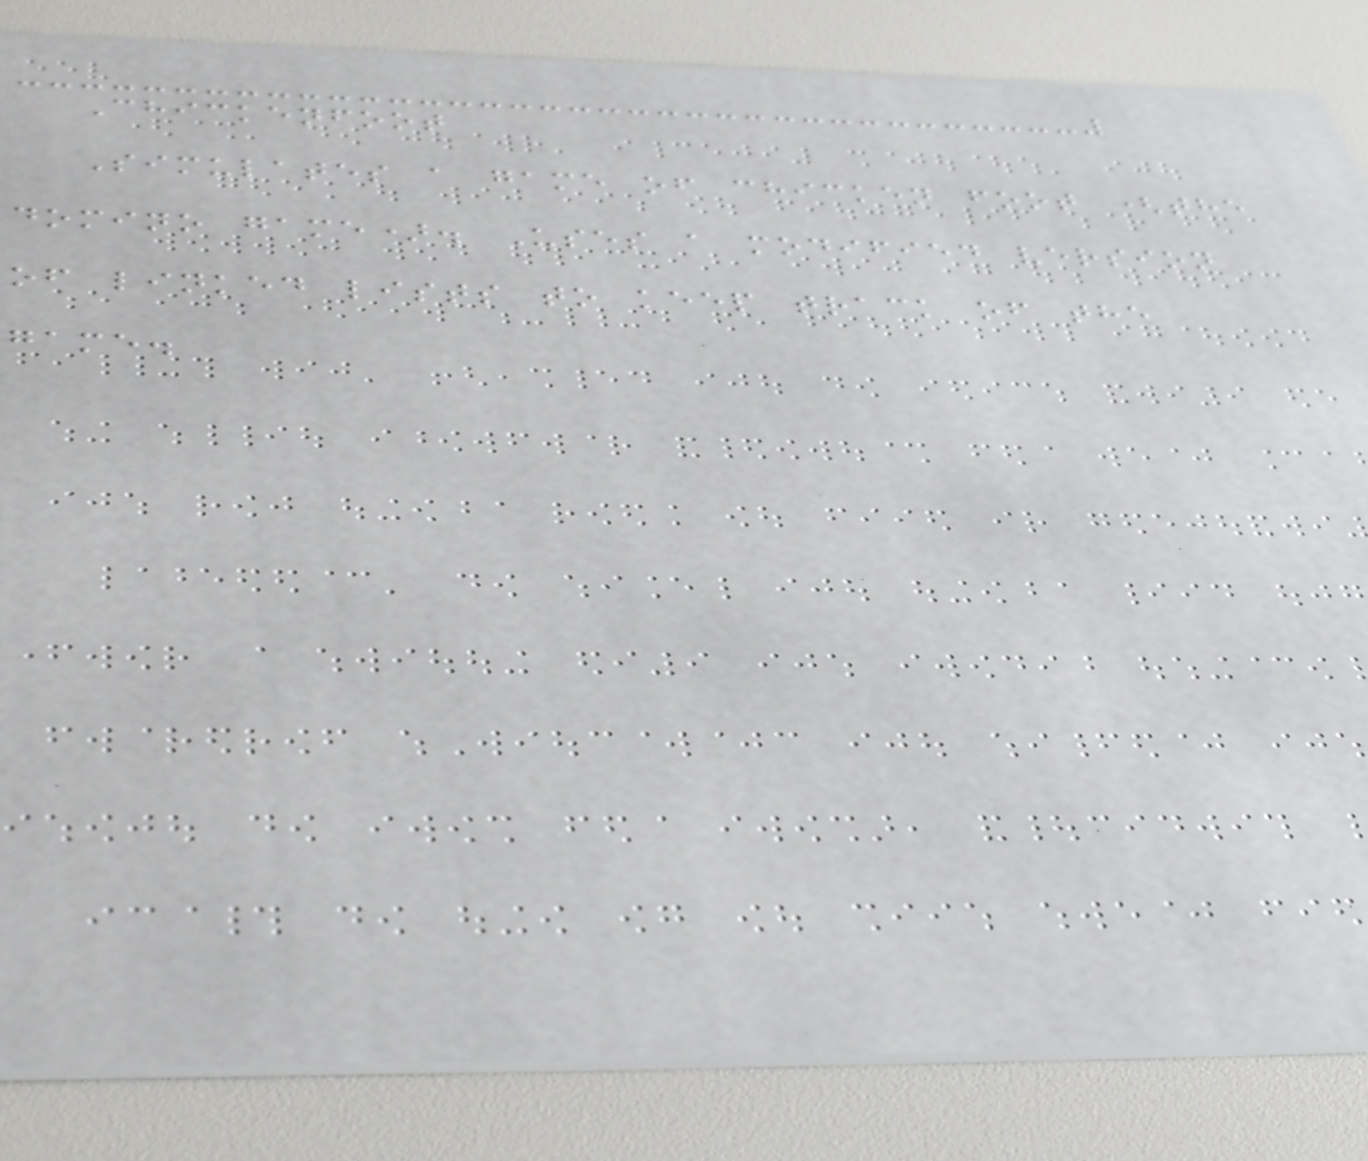Chickenfoot
Simulates a game of chicken foot (the
domino game). Uses a modified version
of linked lists to keep track of the
game.
